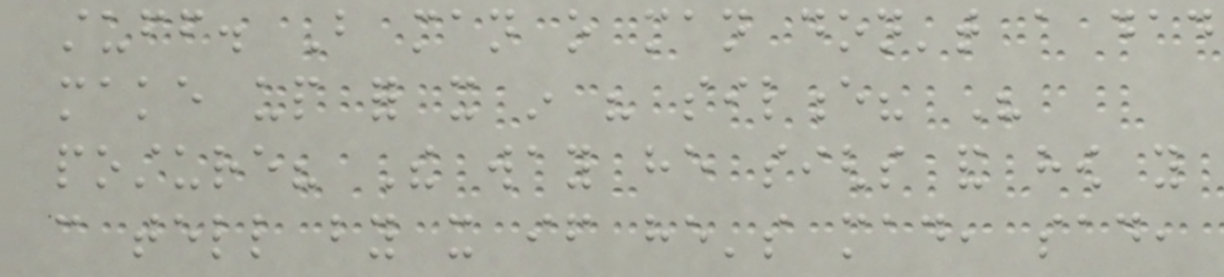stuff. But man o man don't a dad
make up for it in his silence? His
posture? The way he sighs and how you
can tell by it if he's mad, sad,
